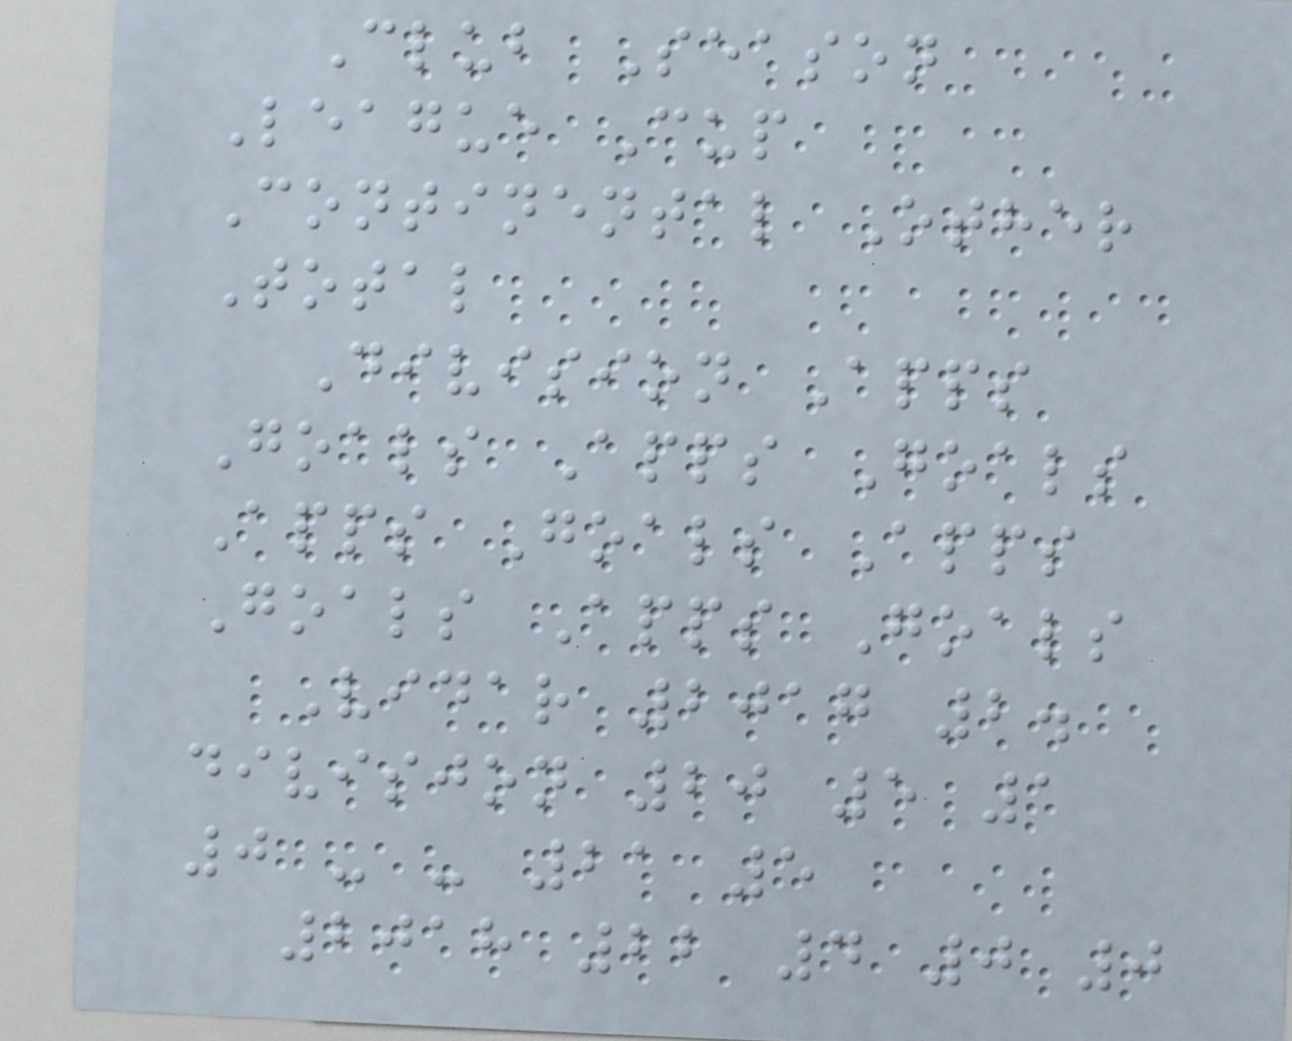Club Season
League Cup
Continental Other
Total
Division Apps
Goals Apps Goals
Apps Goals Apps
Goals Apps Goals
Vidar 2017 2.
divisjon 20 5 1
0 - - 21 5
2018 22 4 0 0
